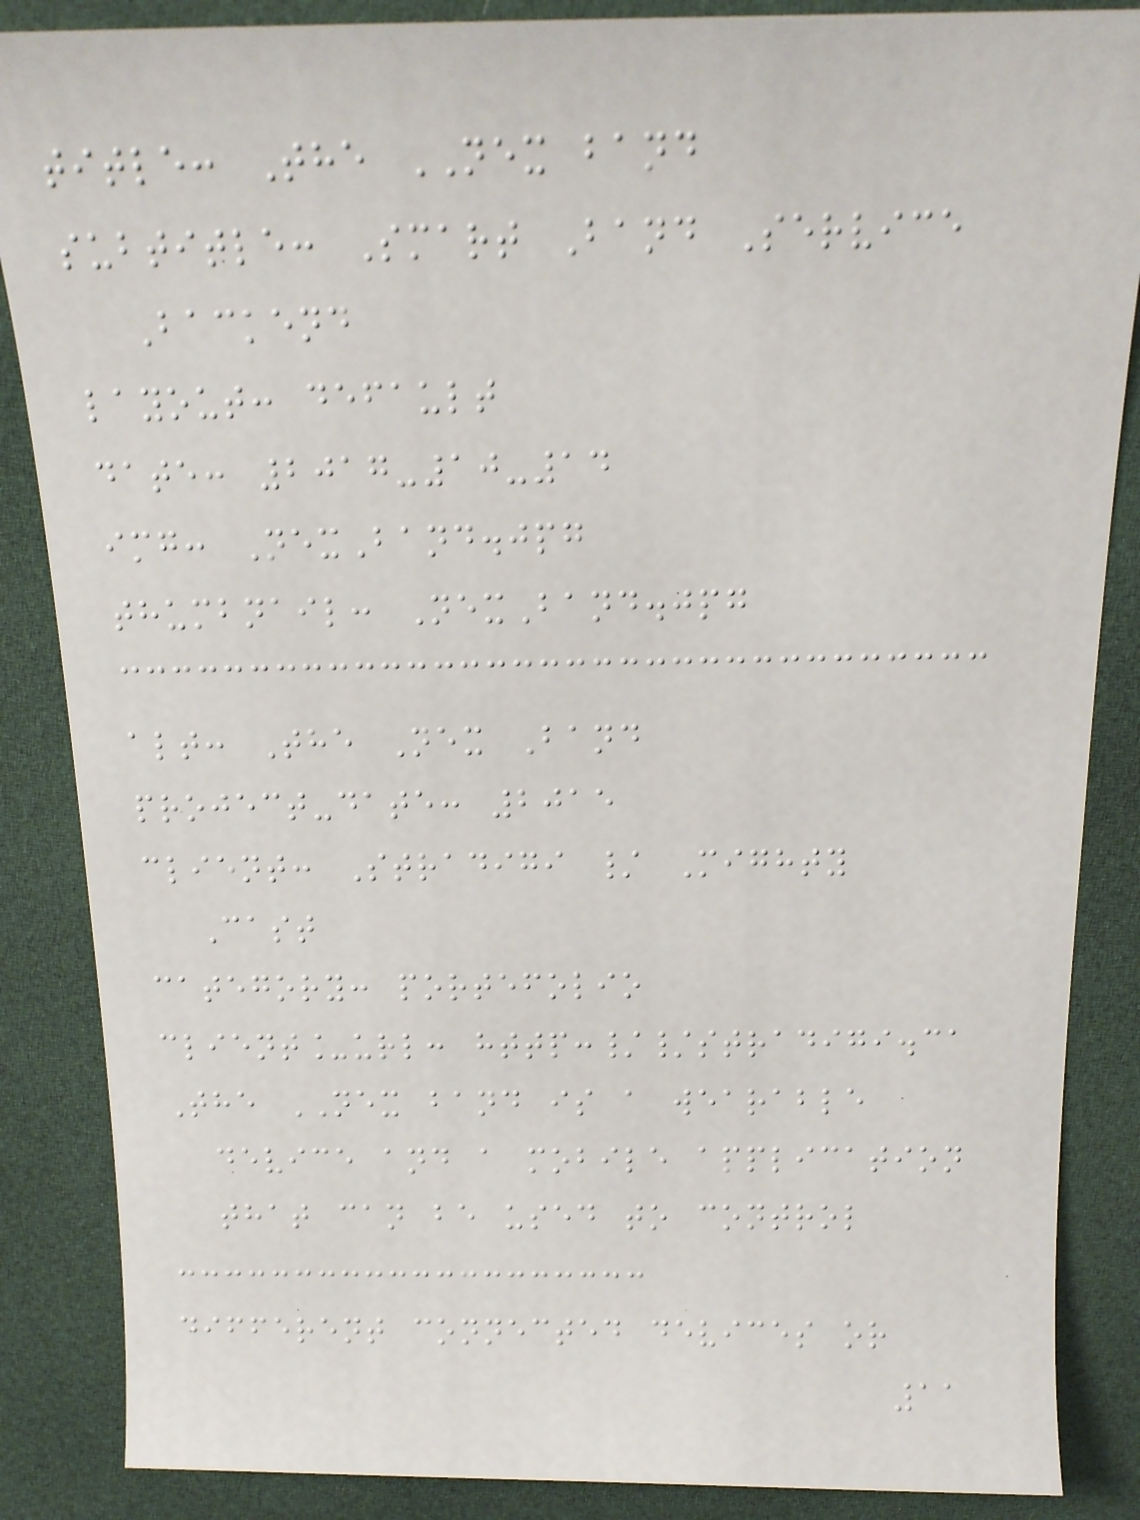title: The NEX band
subtitle: Smart Band Service
Backend
layout: default
date: 2017-10-14
img: NexBand.jpg
thumbnail: NexBand.jpg
alt: The Nex Band
project-date: 2015
client: Stradigi / Mighty
Cast
category: portefolio
client_url: http://stradigi.ca
The NEX band is a wearable
device and a mobile application
that can be used to control
different connected devices or
11
